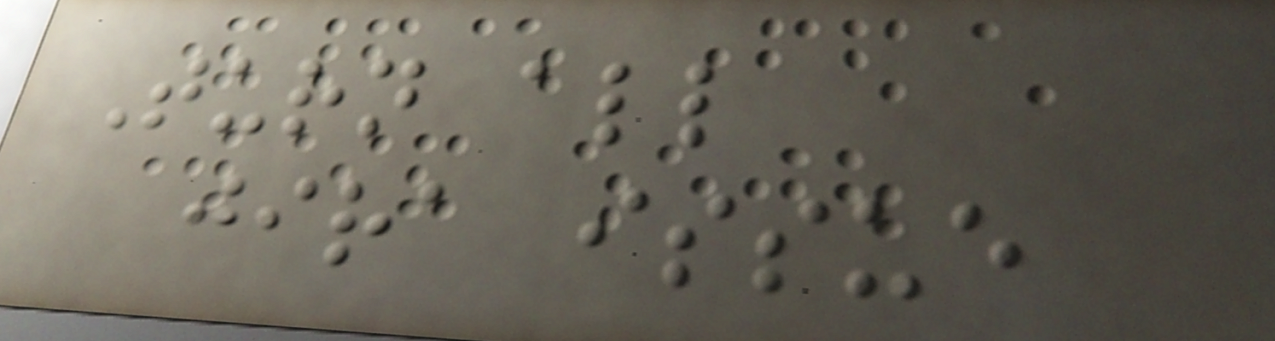Turn all
jira issue
